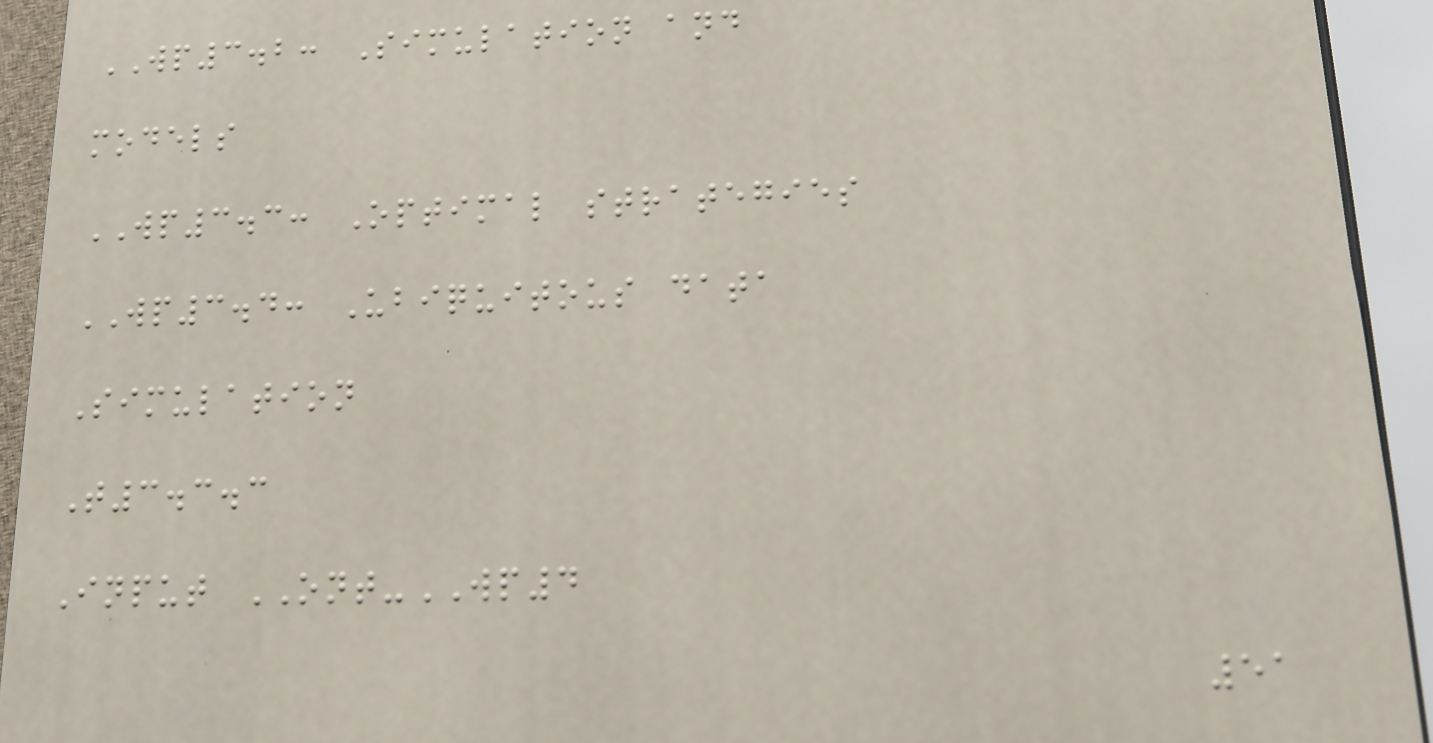WP3.2: Simulation and
models
WP3.3: Optimal strategies
WP3.4: Ubiquitous data
Simulation
T3.3.3
Input ONT-WP4
51
